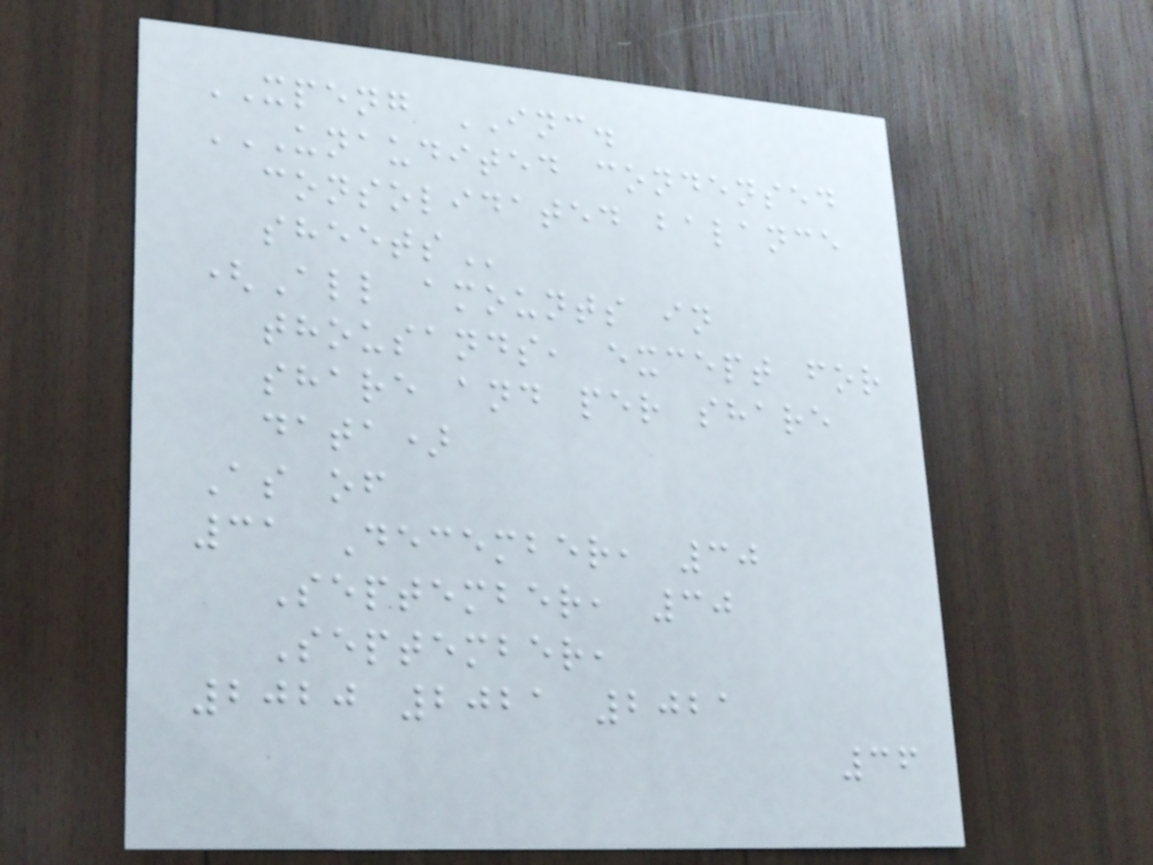XPENG INC.
UNAUDITED CONDENSED
CONSOLIDATED BALANCE
SHEETS
(All amounts in
thousands, except for
share and per share
data)
As of
31 December, 30
September, 30
September,
2020 2021 2021
36
